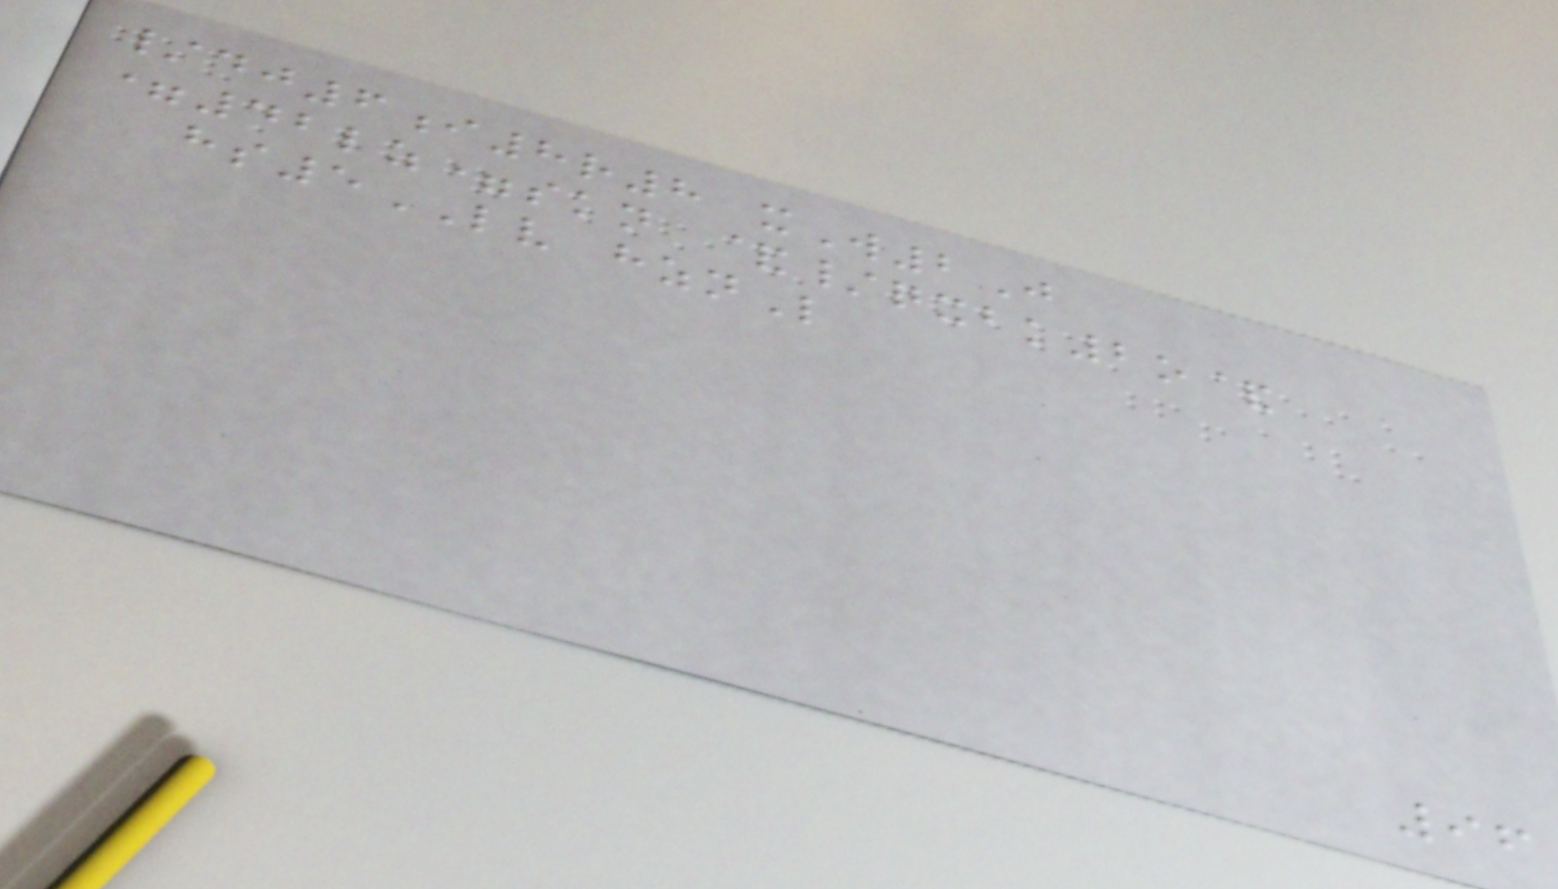/dj6i8r8 xW2J
=42lz=skn &/qxbk2o&
hs5LV hznL
96
